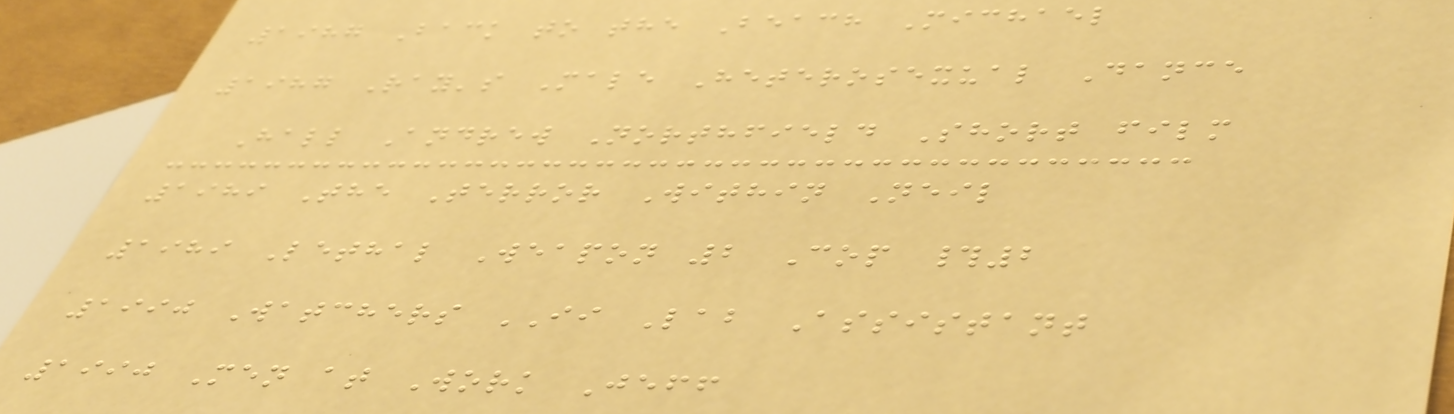1987 Back to the Beach Michael
1987 Ray's Male Heterosexual Dance
Hall Andrew Northfield Short film
1989 The Terror Within Neil
1989 Lethal Weapon 2 Cop #2
1990 Watchers II Lab Assistant
1990 Men at Work Jeff
